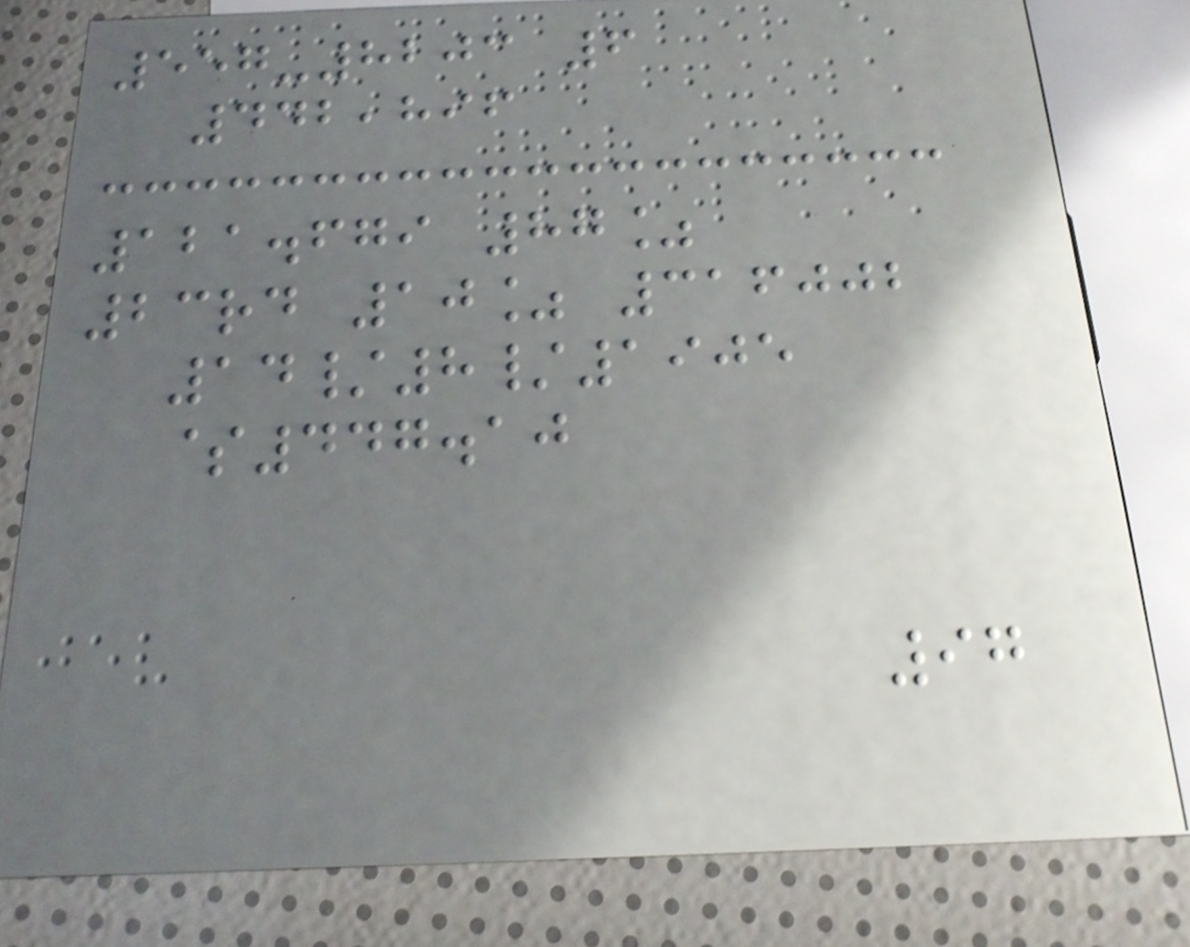557-8203 6
442,896
121.679 87%
23rd 10% 316002
14/8/1905
$447.10
97
